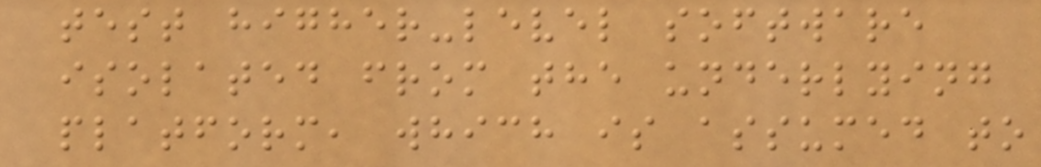test higher-level software
isolated from the underlying
platform, which is assumed to
